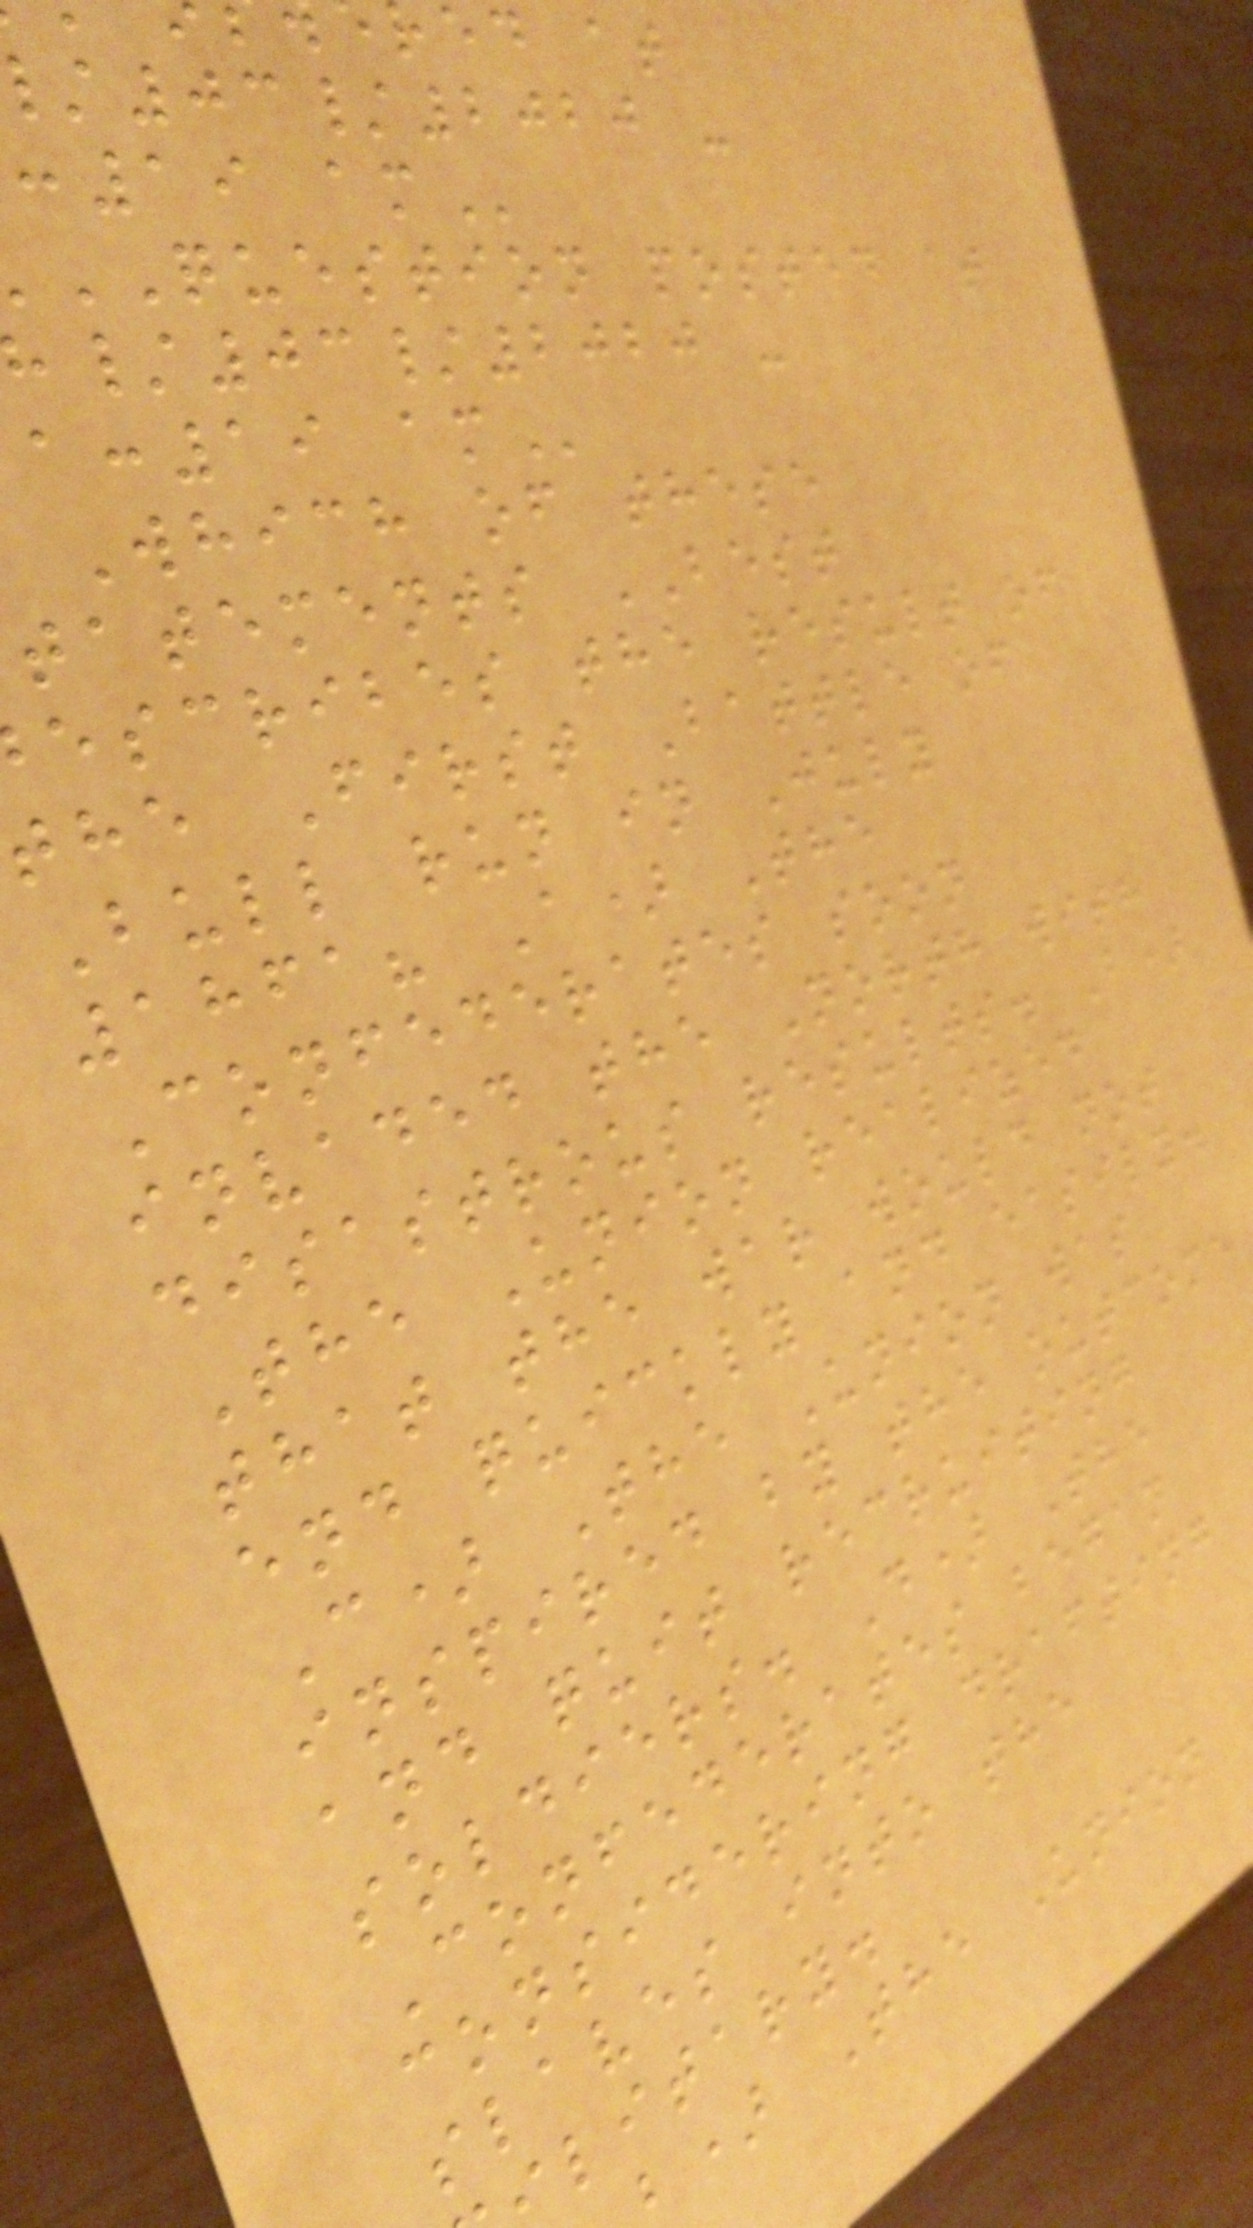red at
03/2020 -
:19
QUESTION posted at
/03/2020 -
:19
Which of these
tatements BEST
escribes the result of
the First Battle of
Bull run in July
1861? A) The
Confederates soon
invaded the North with
disastrous results. B)
The Union realized
that the war would not
end quickly and easily.
C) The Union was
inspired by the outcome
and quit recruiting
soldiers. D) The
Confederates began
considering drafting
slaves into the
litary.
b) The Union
